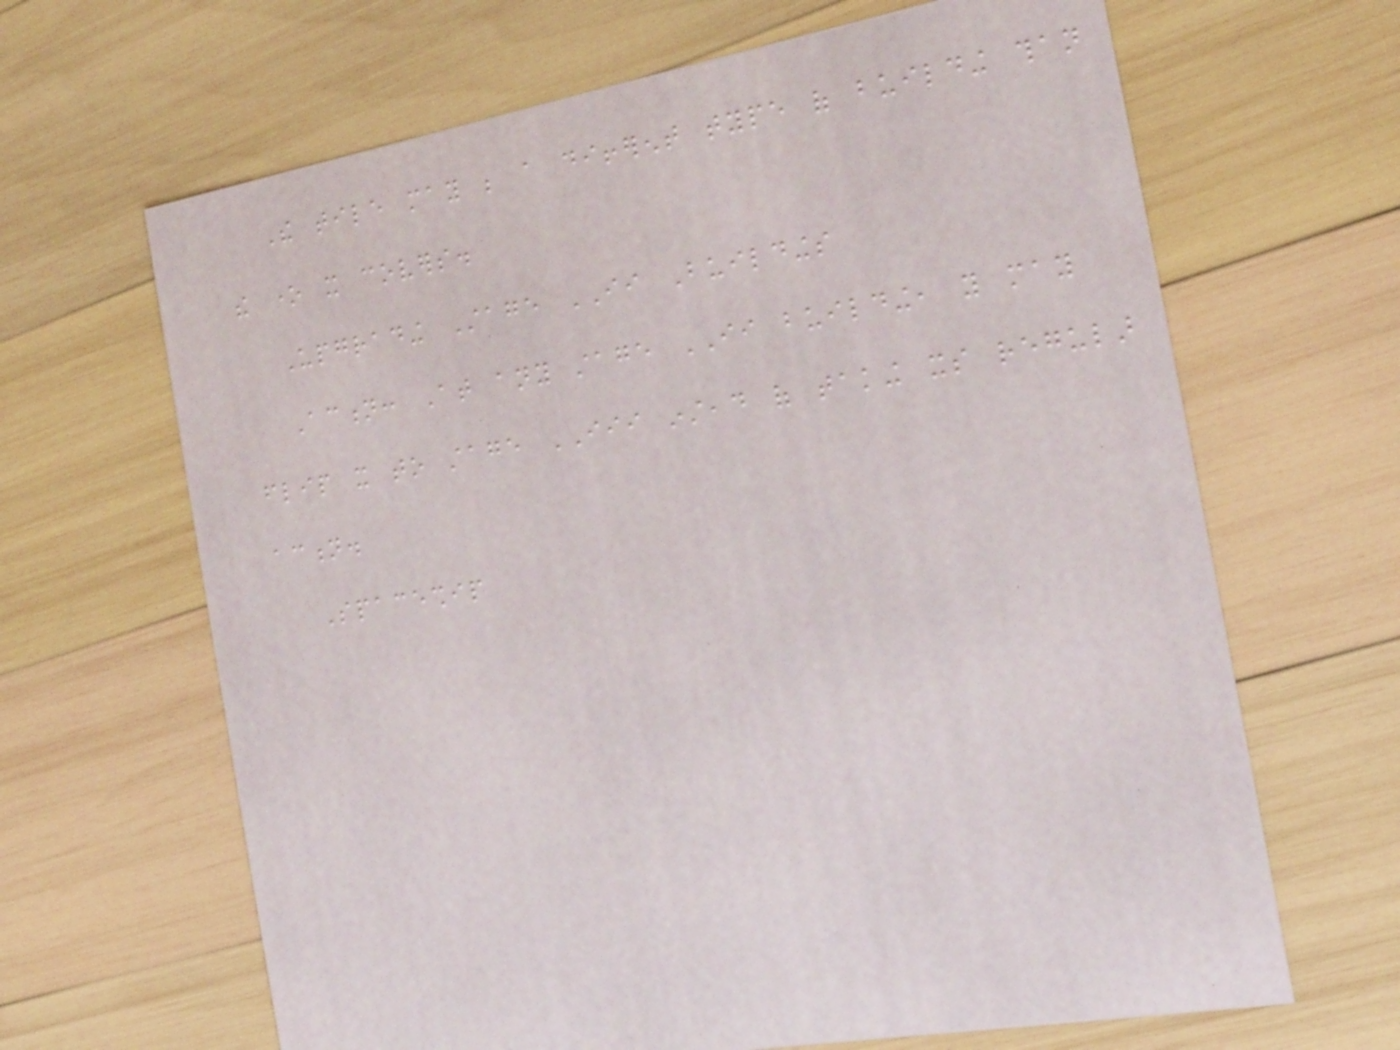The tile may be a different type of building than
the one it covers.
Upgrading Stage II Buildings
Action: At any stage II building, you may
flip it to stage III instead of taking its regular
action.
Spaceship
